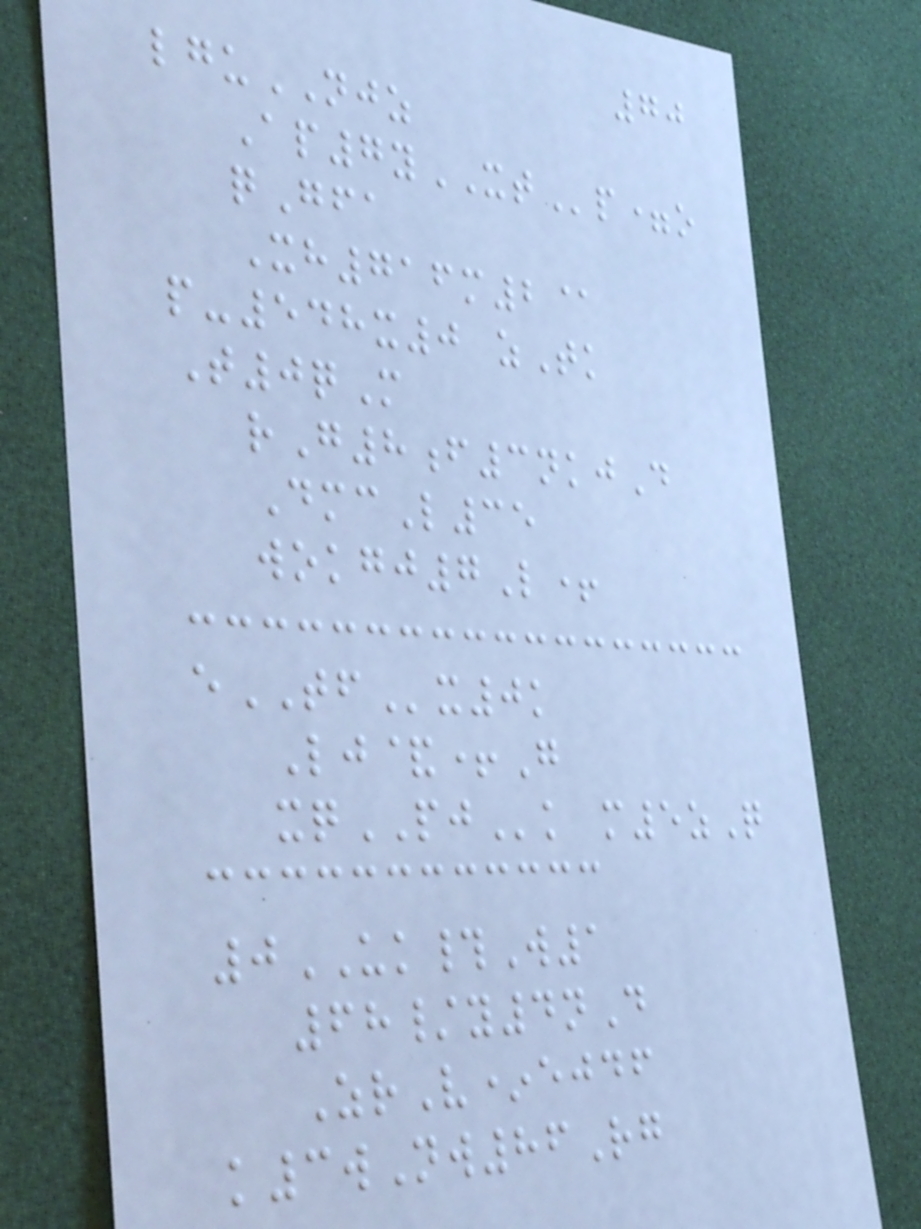70
lguNJZ
Ap7yXTp=o
qGfa
Xh716m2@
p-548x0 zTk
T0qM
rG8f3nkjD
DmcL35
wokgj7L+
eTFx0k
Lj&+G
xqPJk m5zQ
0UK#W1
68/y4nD
ZrV*ejdf
k3wNw86Rg
